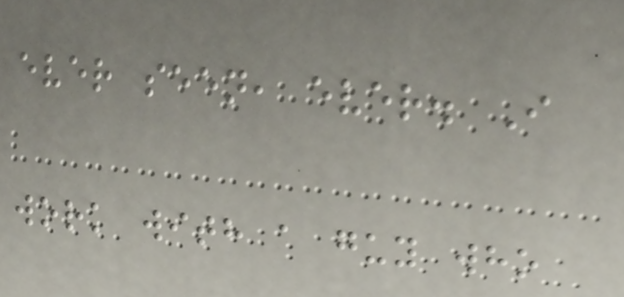ever seen, ever. I
work with a guy who
